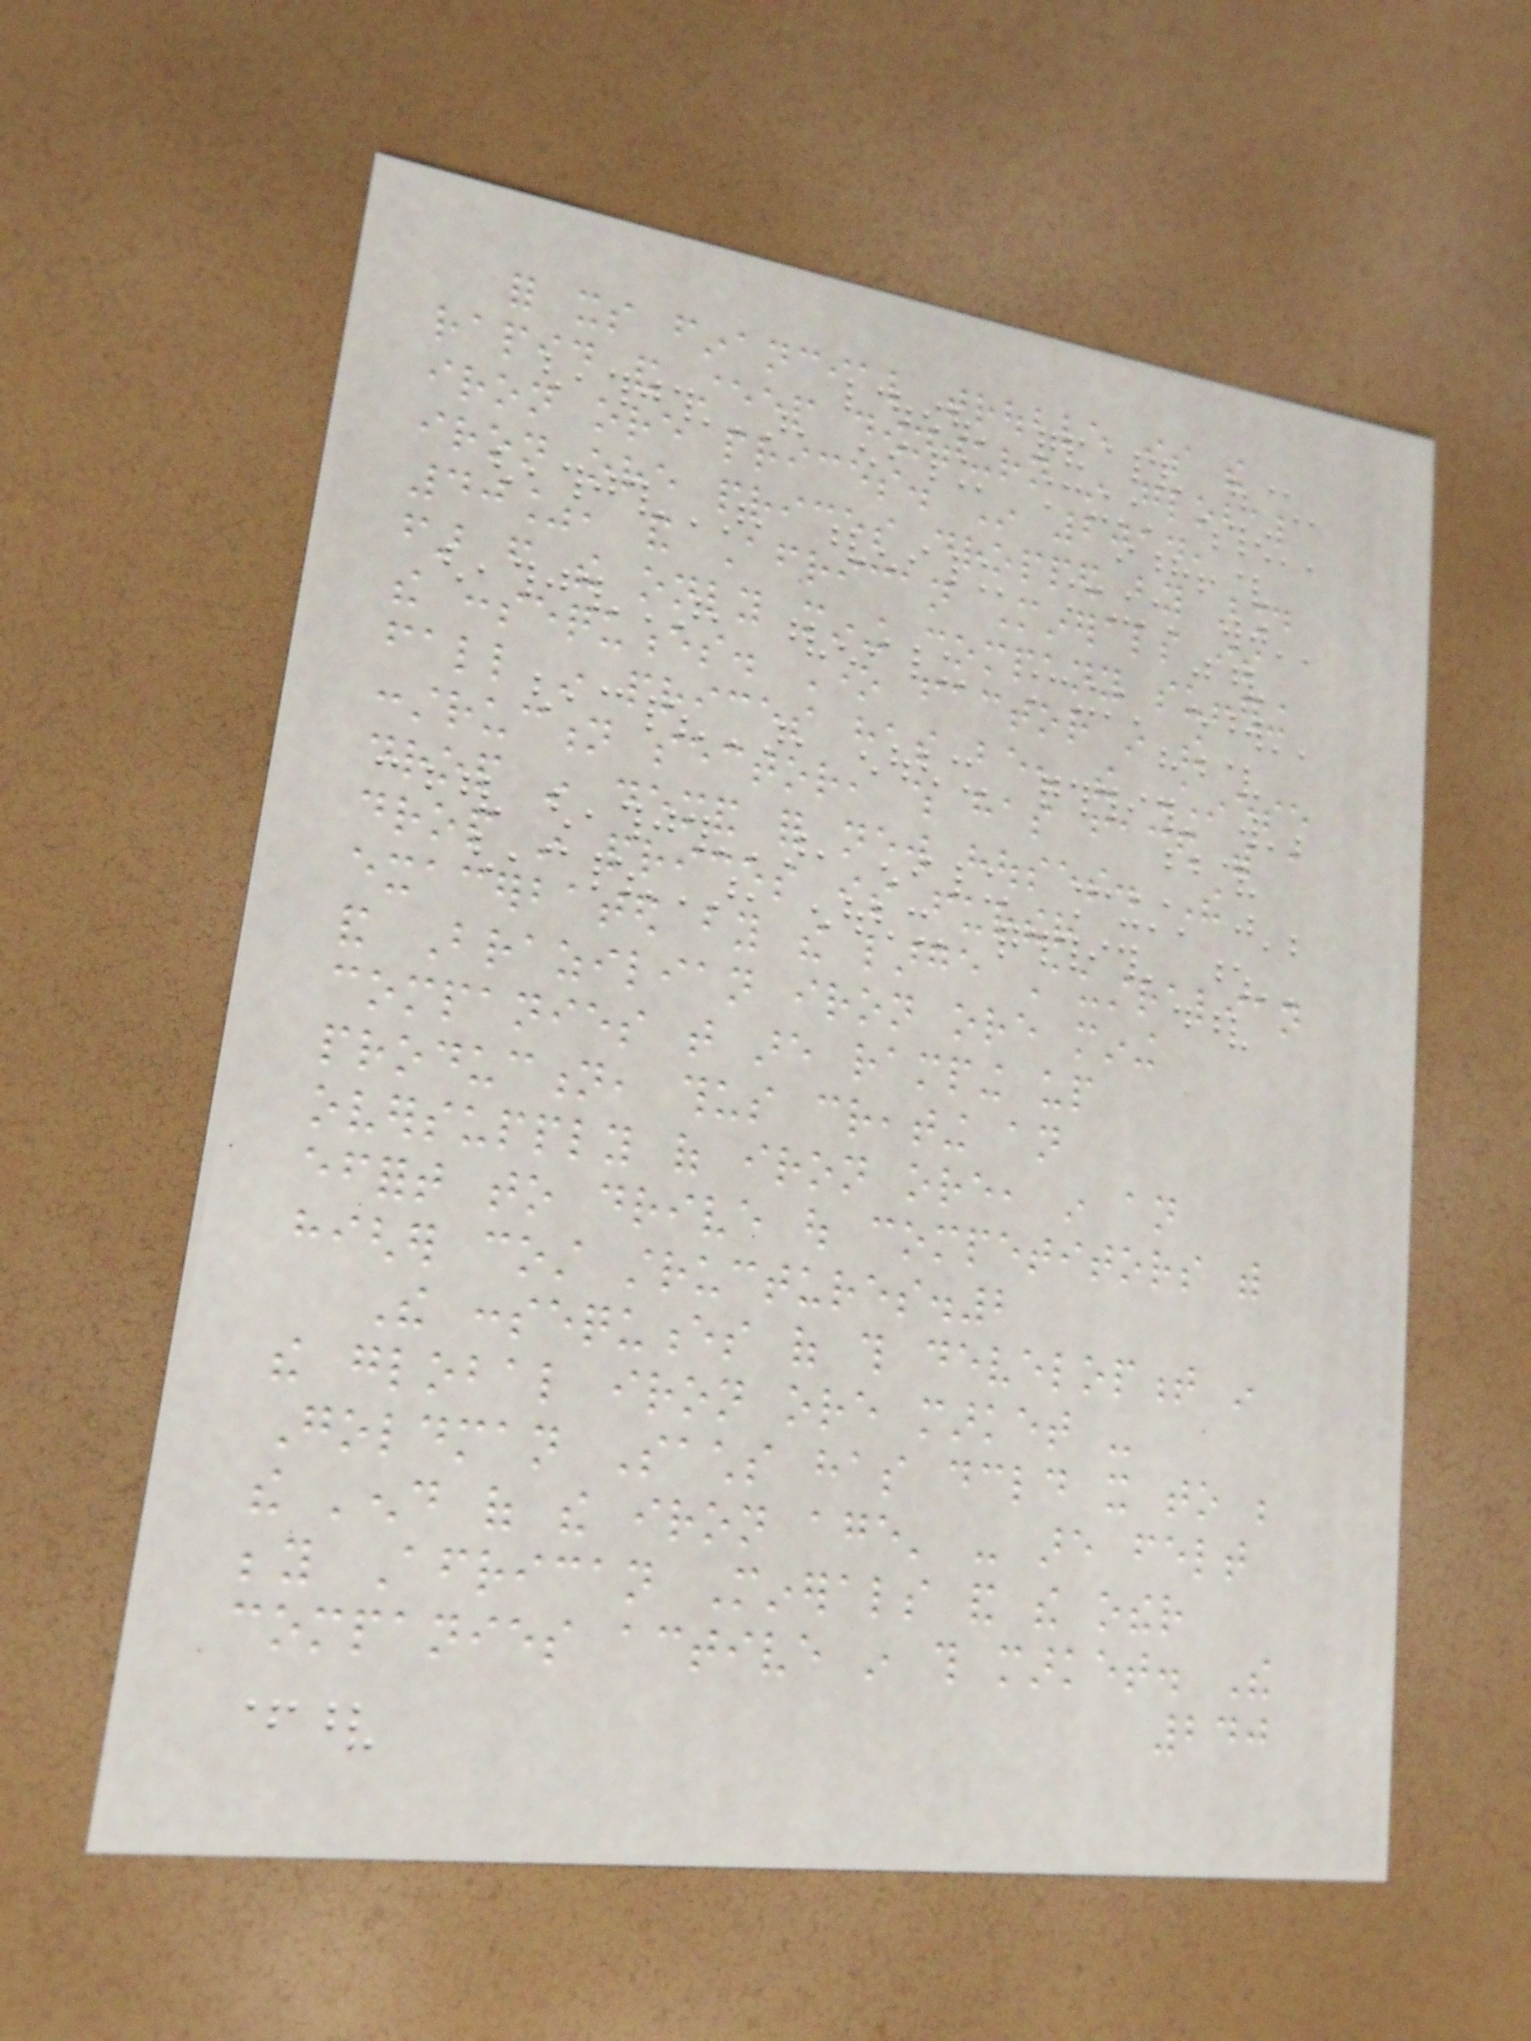for its financial trouble is the
rapid and steep downturn in global
iron ore prices. In 2014,
iron ore prices dropped by around
40%, and African Minerals is
far from the only mining company suffering
the consequences. One factor in the
fall in prices has been the Chinese
construction sector, which has faced with a
drop in demand for new houses. The
drop in prices is further
exacerbated by the large Australian
and Brazilian iron ore mining
companies that are ramping up
production, thus creating an
oversupply of iron ore, in an
effort to drive out competitors with
higher cost structures.2
The consequences of this development in
the global iron ore market -
Goldman Sachs has declared it to be
the 'end of the iron age' - are felt
beyond African Minerals and the other
companies active in this market. The
240
